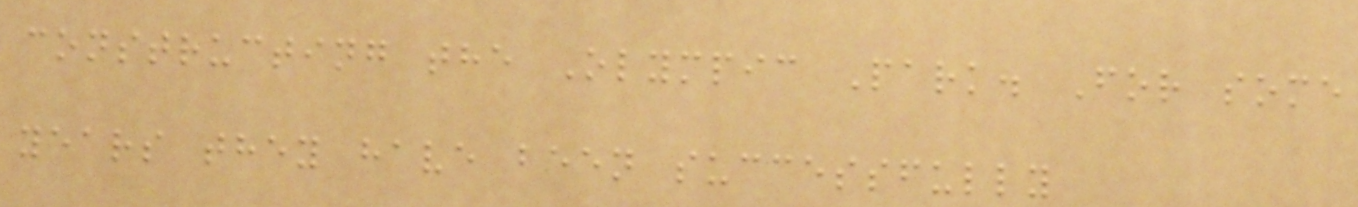constructing the Olympic Park. For some
years they have been successfully
